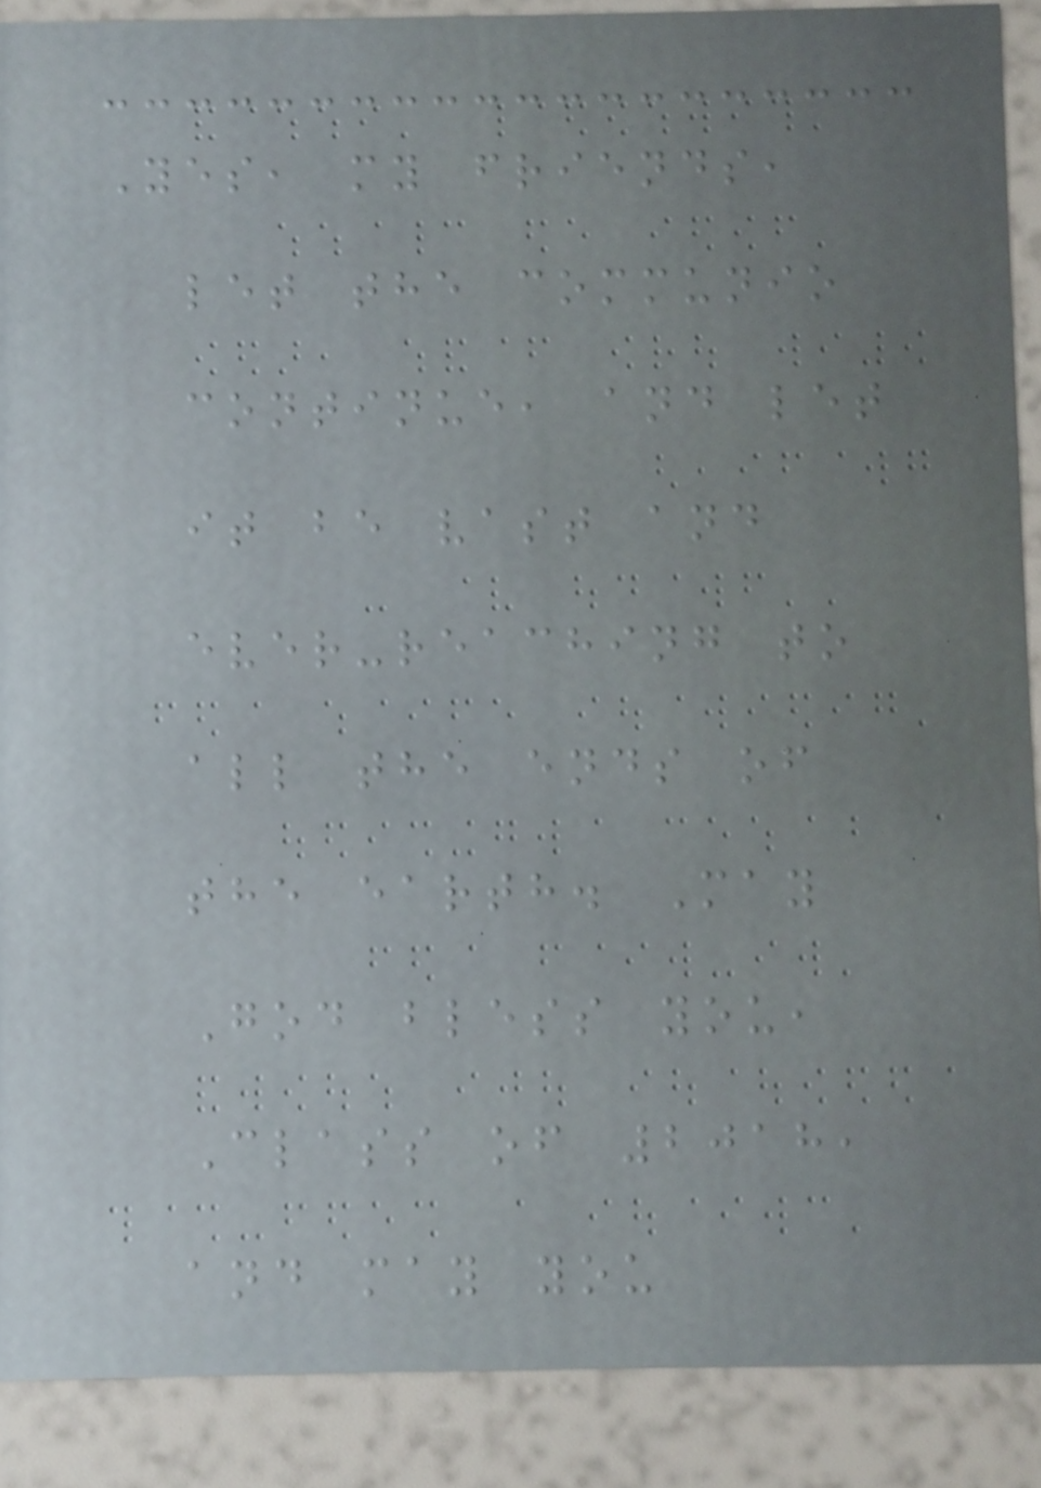Yes, my friends,
let the communio
continue, and let
it be vast and
ever-reaching to
all the ends of
the earth. May
God bless you,
Class of 2018,
and may you
